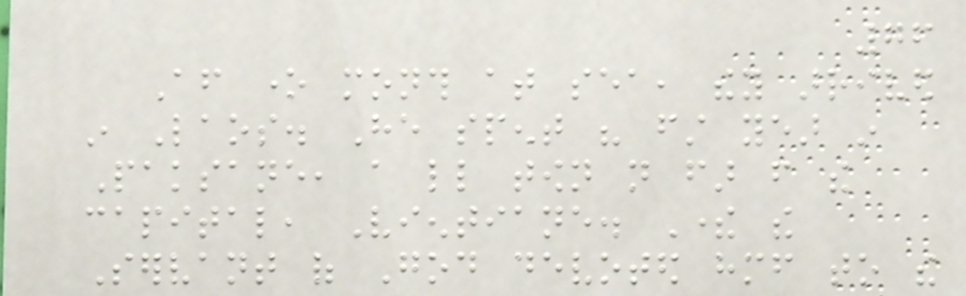76
After one month at sea, they arrived
in Laos. He spent his first year in
Paksane, a little town not far from the
capital, Vientiane. There the
Servant of God devoted himself to the
